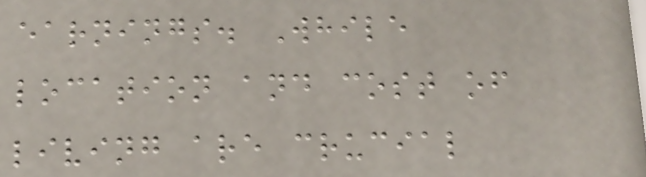earnings. While
location and cost of
living are crucial
